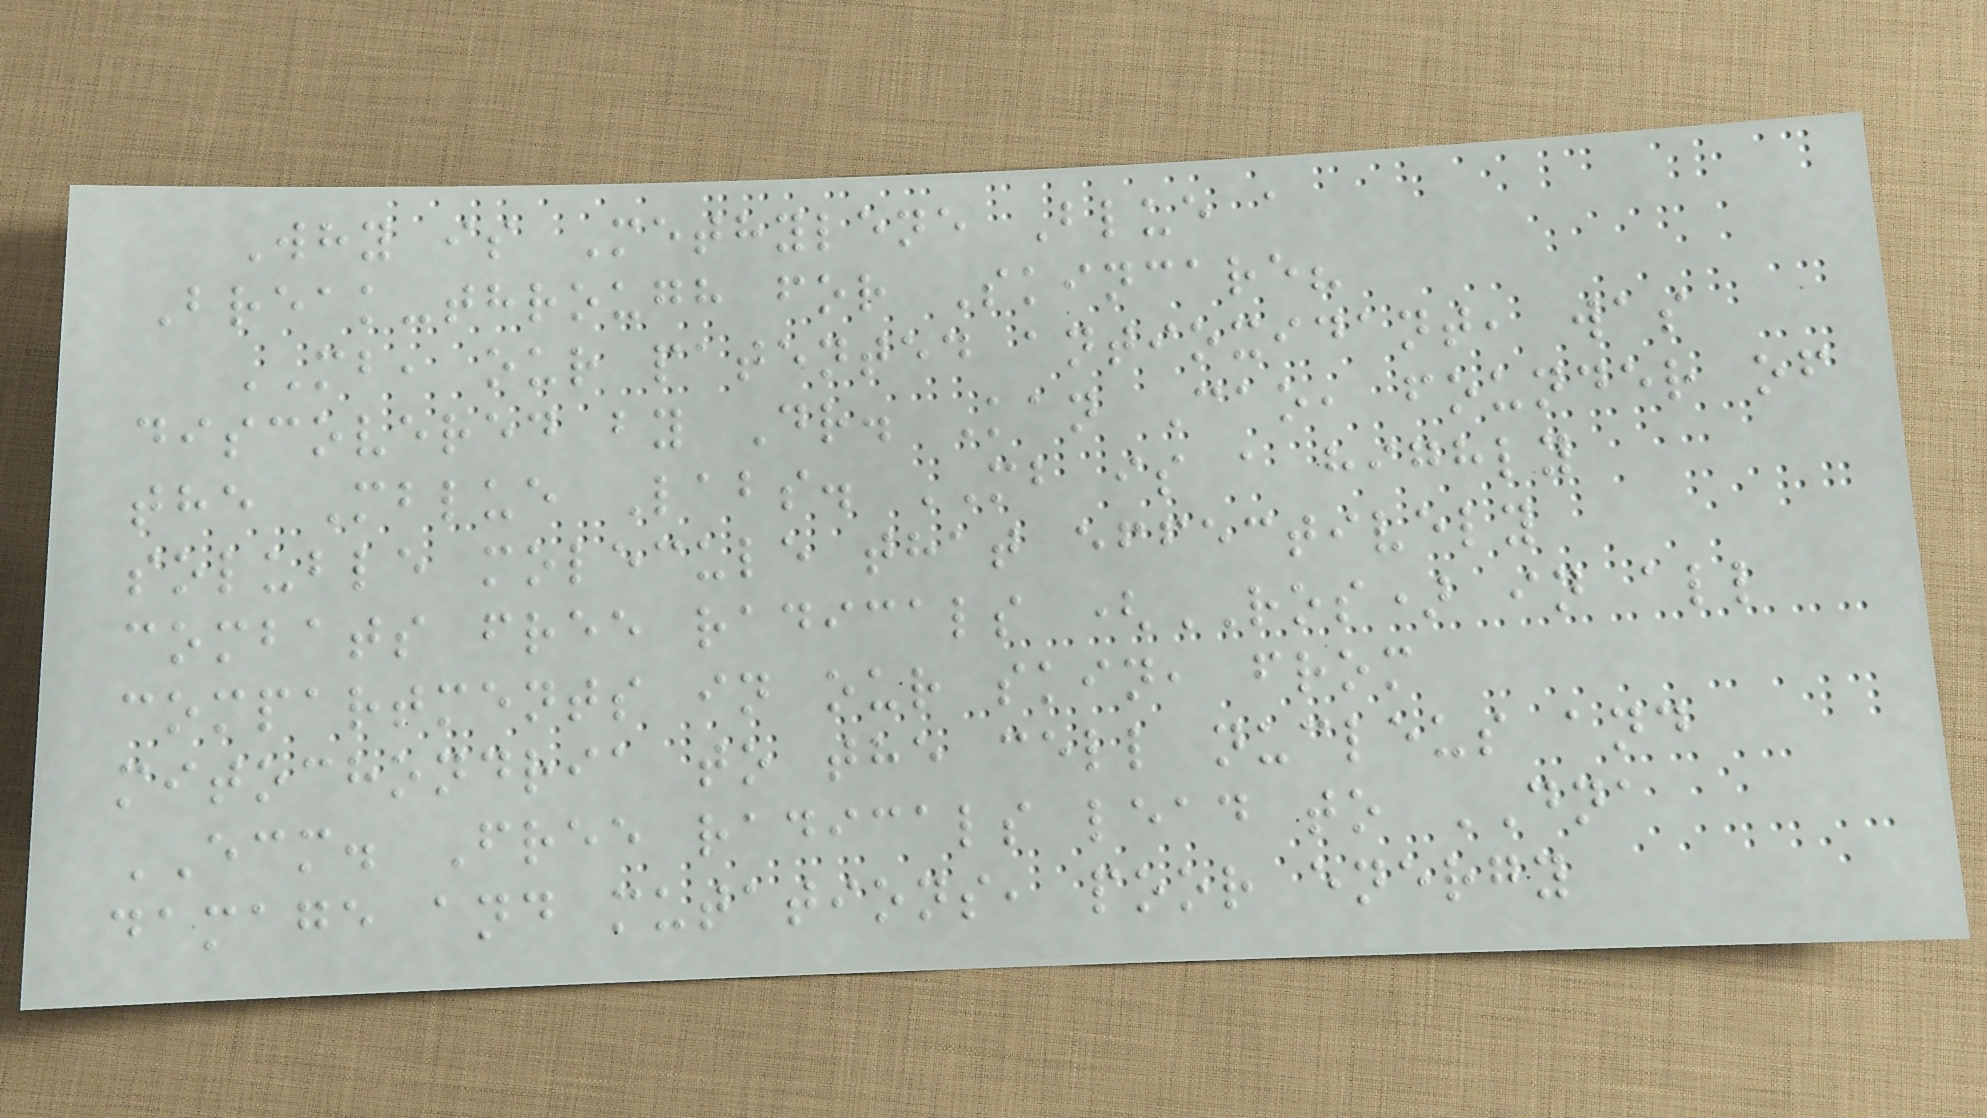Why is Methylene Blue a
Break-through for Skincare?
MB, our patented antioxidant, was
discovered by Dr. Kan Cao, founder of
the Mblue Labs. MB is a highly
soluble molecule that effectively
combats free radicals (ROS) in all
compartments in our skin, from
mitochondria to the cell nucleus and
ECM. Free radicals lead to DNA
damage and mutations, poor energy
